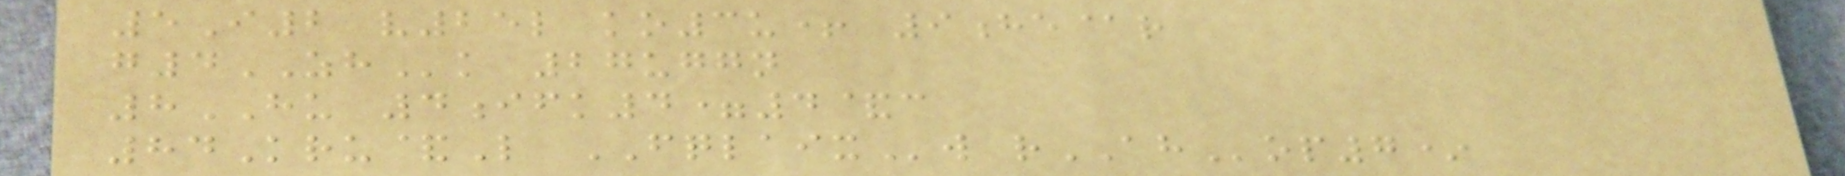5I2 v25l ko3u+ 9he@r
g4ZHk 27uggn
8HU 4ifk4=4&c
84Kru&L FQLAIXw rAHop7*
